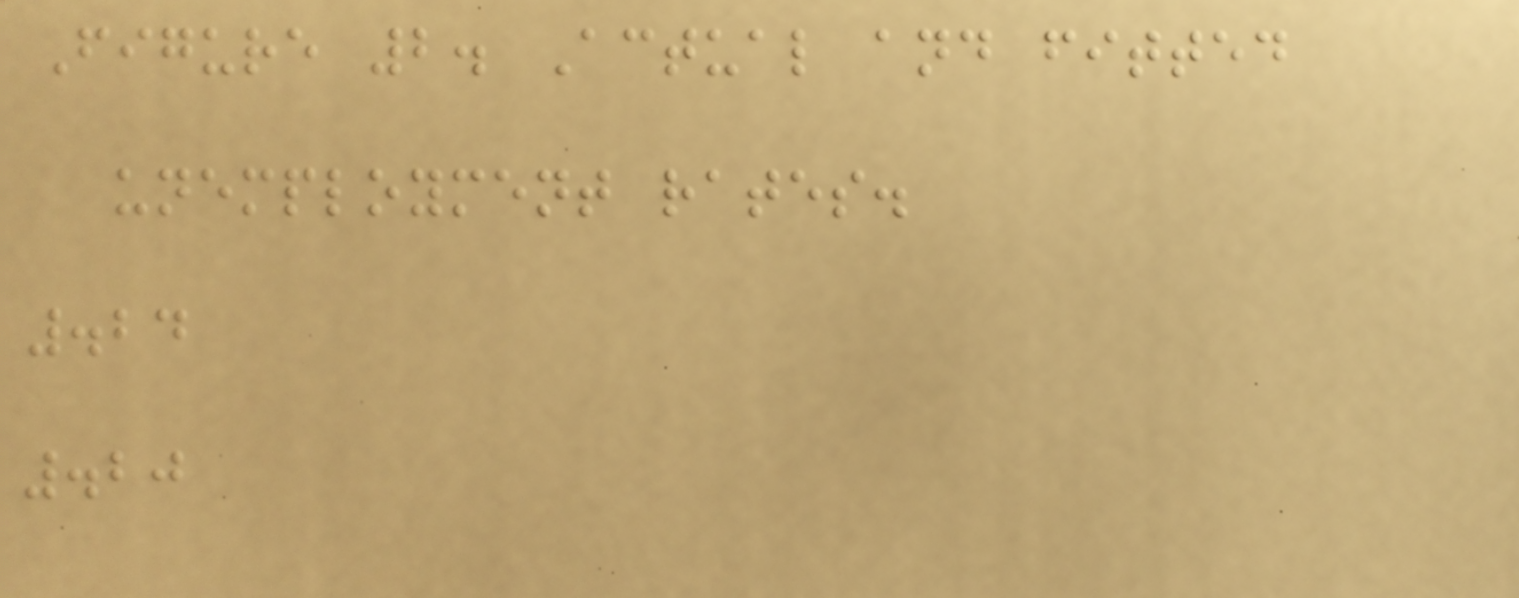Figure 2. Actual and fitted
unemployment rates.
.24
.20
